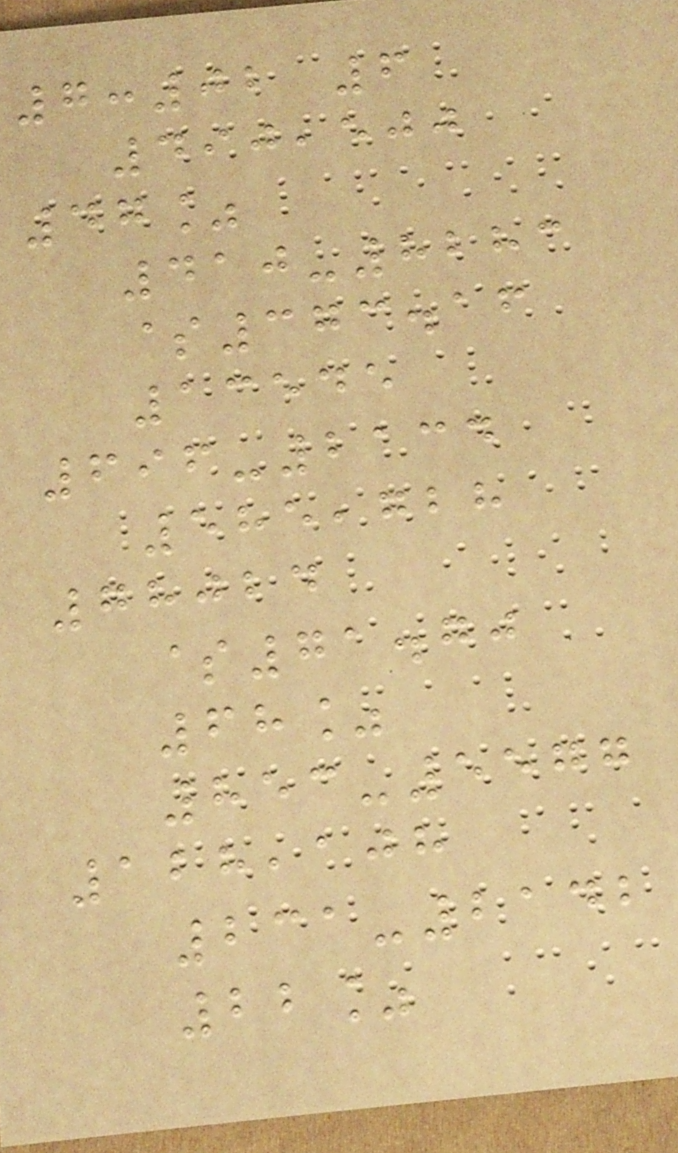7:02 6
490,500
47%
410-8283
$373.16
13545
696-2134
585,728
78024
$71.70
68%
853-5577
128,108
231-2142
22%
